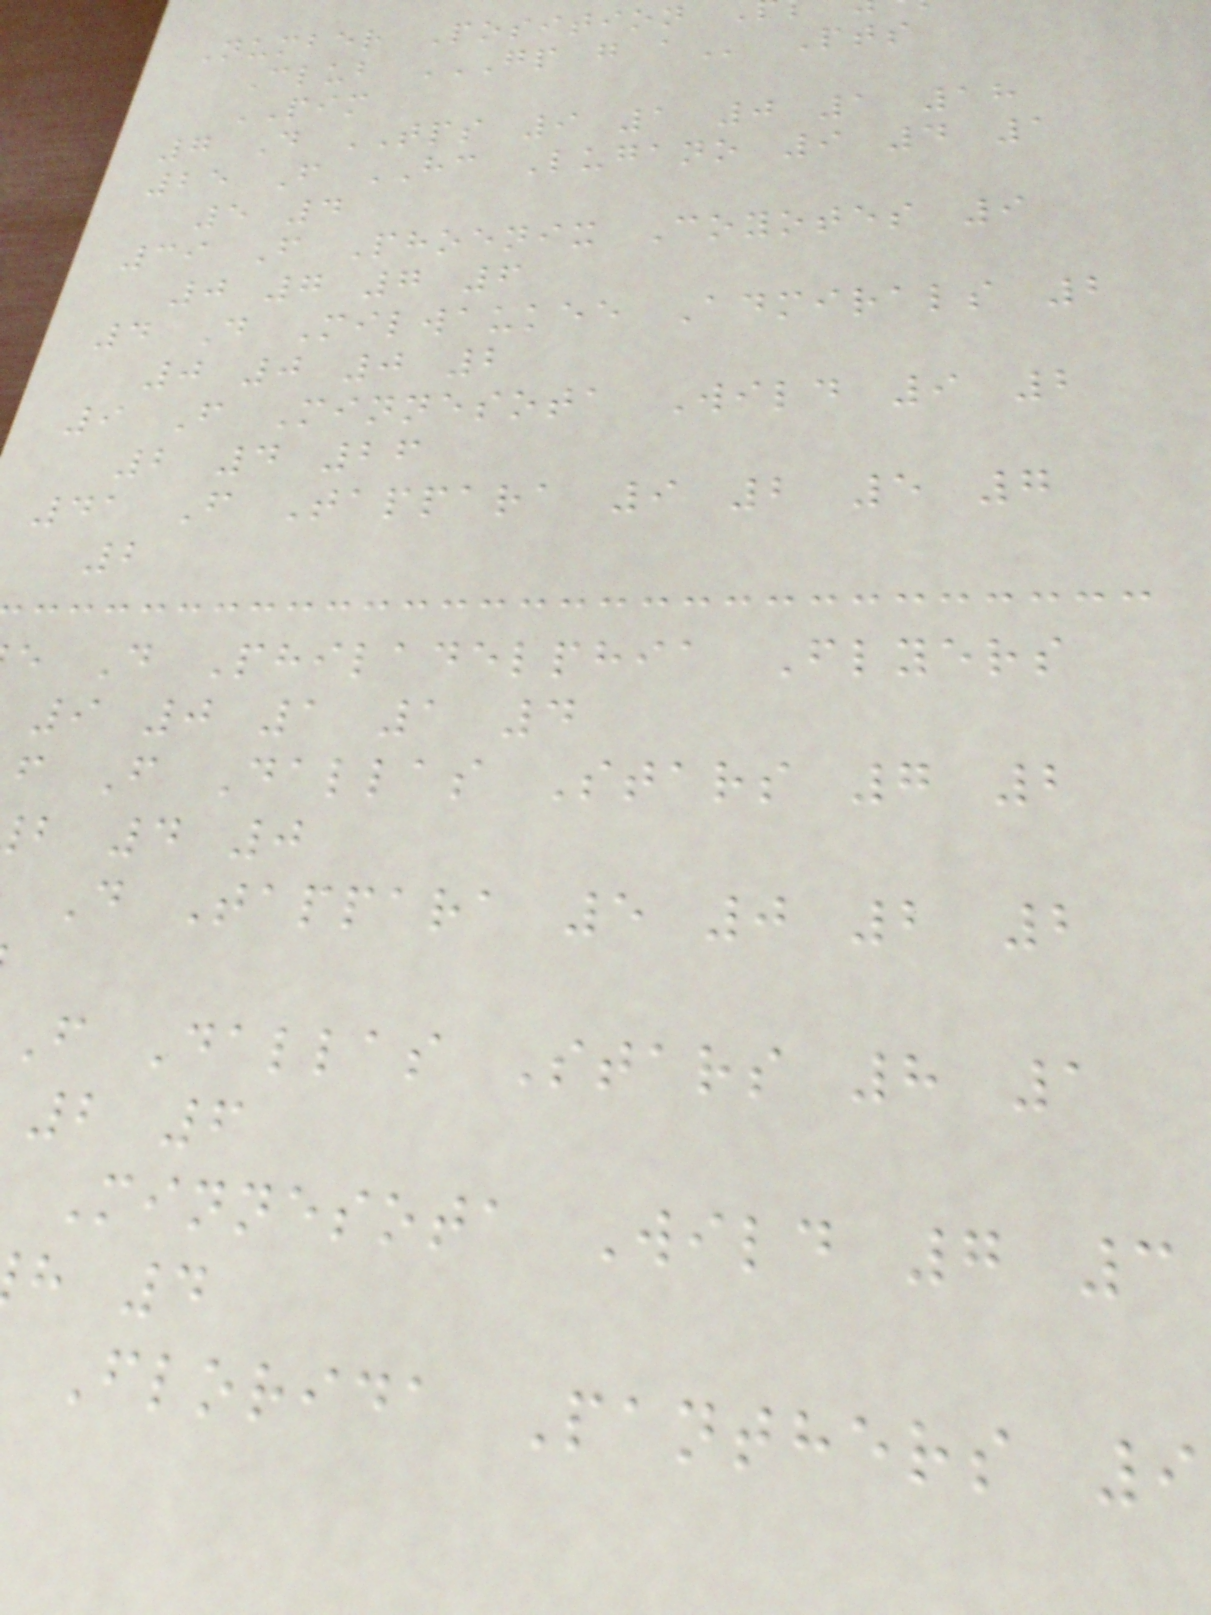Number Position
Club GP G A Pts
PIM
7 D TPS 9 1 0 1 18
25 F HC Lugano 9 4 1
5 4
39 F Phoenix Coyotes 9
0 7 7 6
4 D Milwaukee Admirals 2
0 0 0 2
9 F Minnesota Wild 9 2
2 4 26
41 F Tappara 9 2 5 7
2
e D Philadelphia Flyers
9 0 1 1 4
f F Dallas Stars 7 2
b 4 0
D Tappara 5 0 2 2
F Dallas Stars 8 1
2 6
Minnesota Wild 7 3
h 4
Florida Panthers 9
